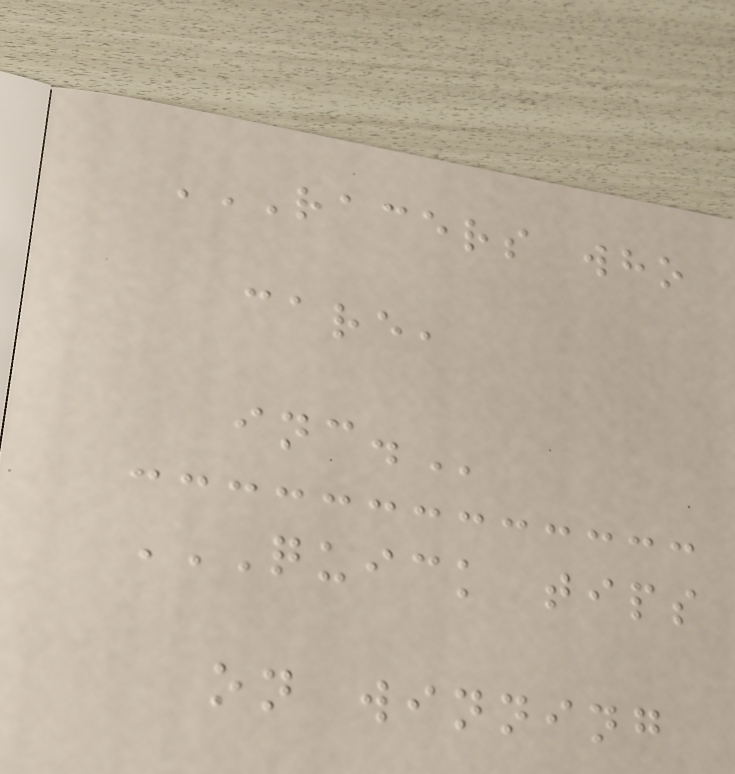RACERS WHO
CARE,
INC.
QUICK TIPS
ON WINNING
